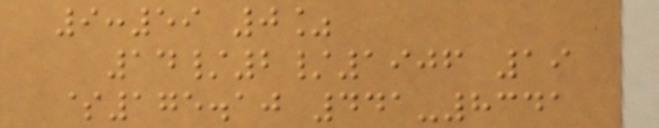9:59 0%
14/2/1906 19
$175.10 441-8341
